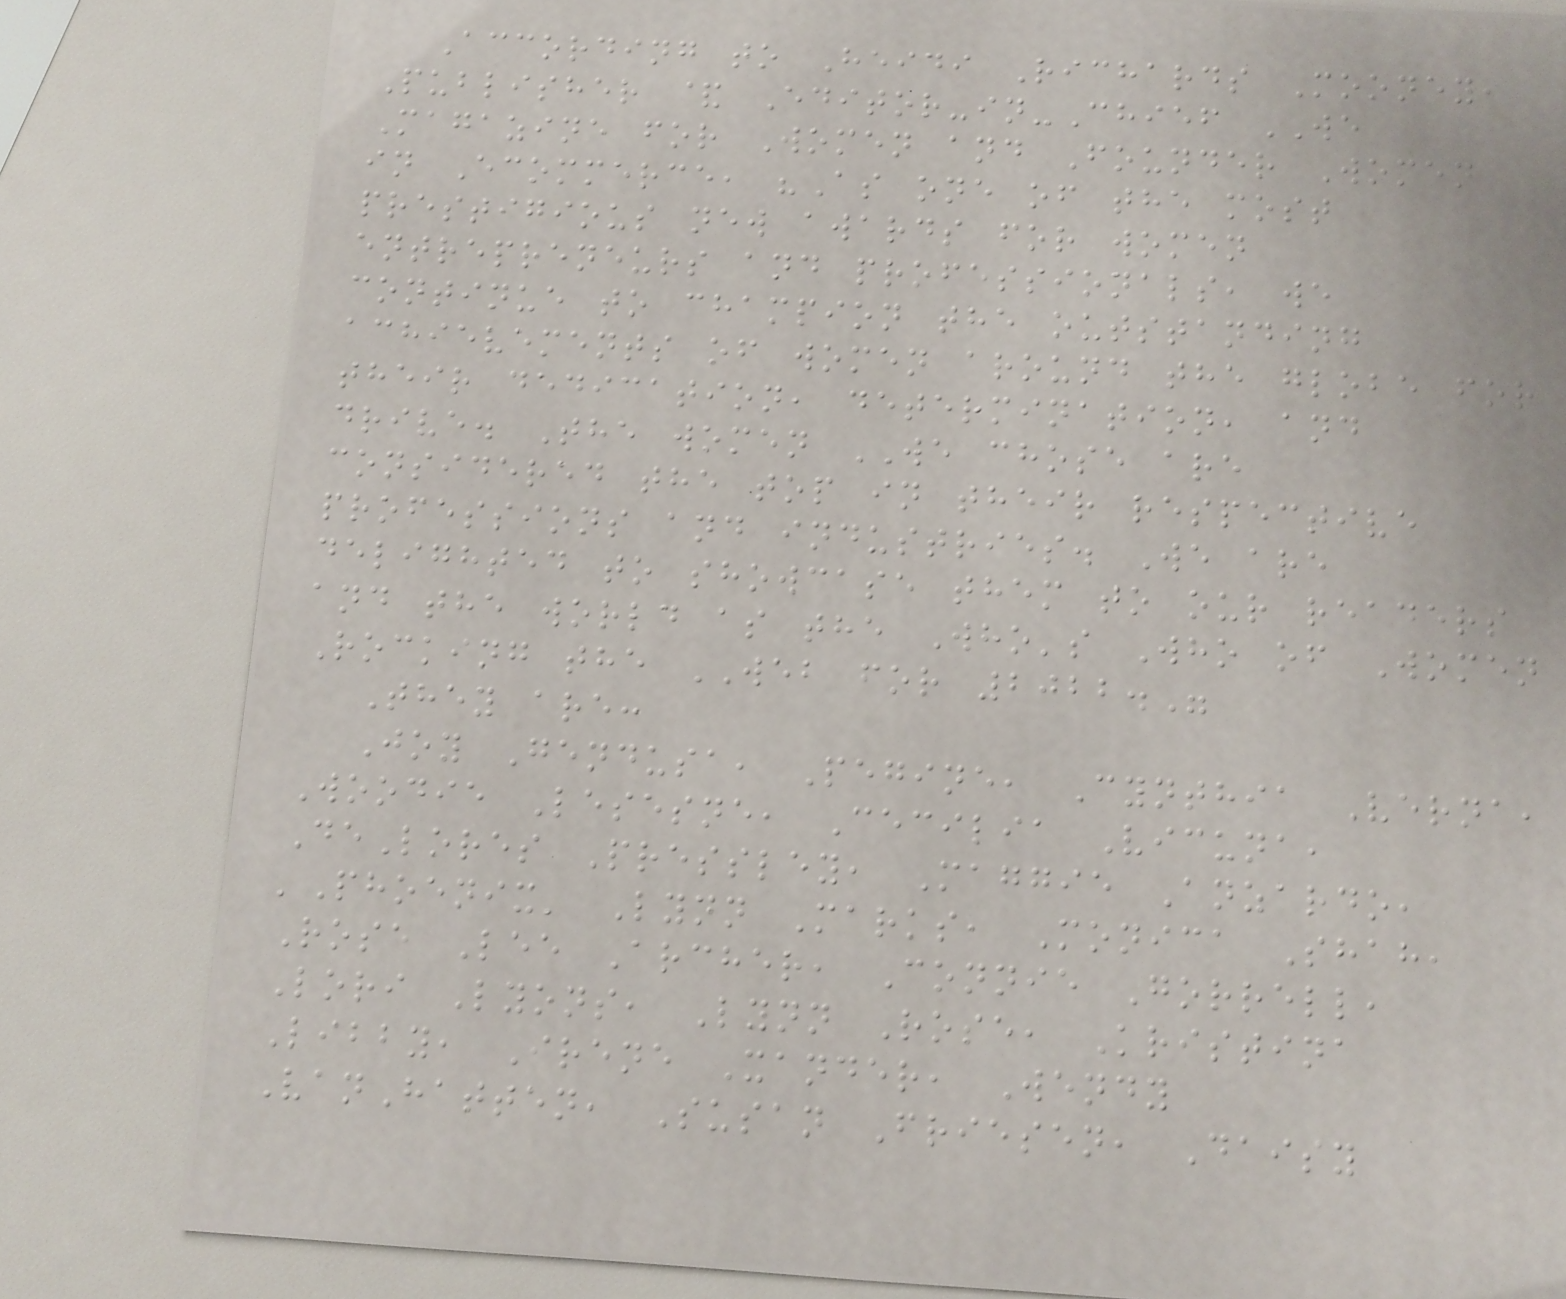According to Heidi Richards Mooney,
Publisher & Editor-in-Chief WE
Magazine for Women and Founder Women
in Ecommerce, "As one of the most
prestigious new awards for women
entrepreneurs and professionals, we
continue to champion the outstanding
achievements of women around the globe for
their dedication, determination, and
drive. The women WE chose are
considered the top in their respective
professions and industries. We are
delighted to showcase them to our readers
and the world as the Who's Who of Women
Rocking the WEB for 2022."
They are:
Joy Gendusa, Pegine, Cynthia Verna,
Woodie Lesesne, Cecilia Vicuna,
DeLores Pressley, Maggie Anzardo,
'Phoenix' Lynn Marks, Monica Shah,
Rose Lee Archer, Connie Gorrell,
Lori Lyons, Lynn Rose, Kristina
Libby, Irene Xander, Wendy
VanHatten, Susan Friesen, Daisy
